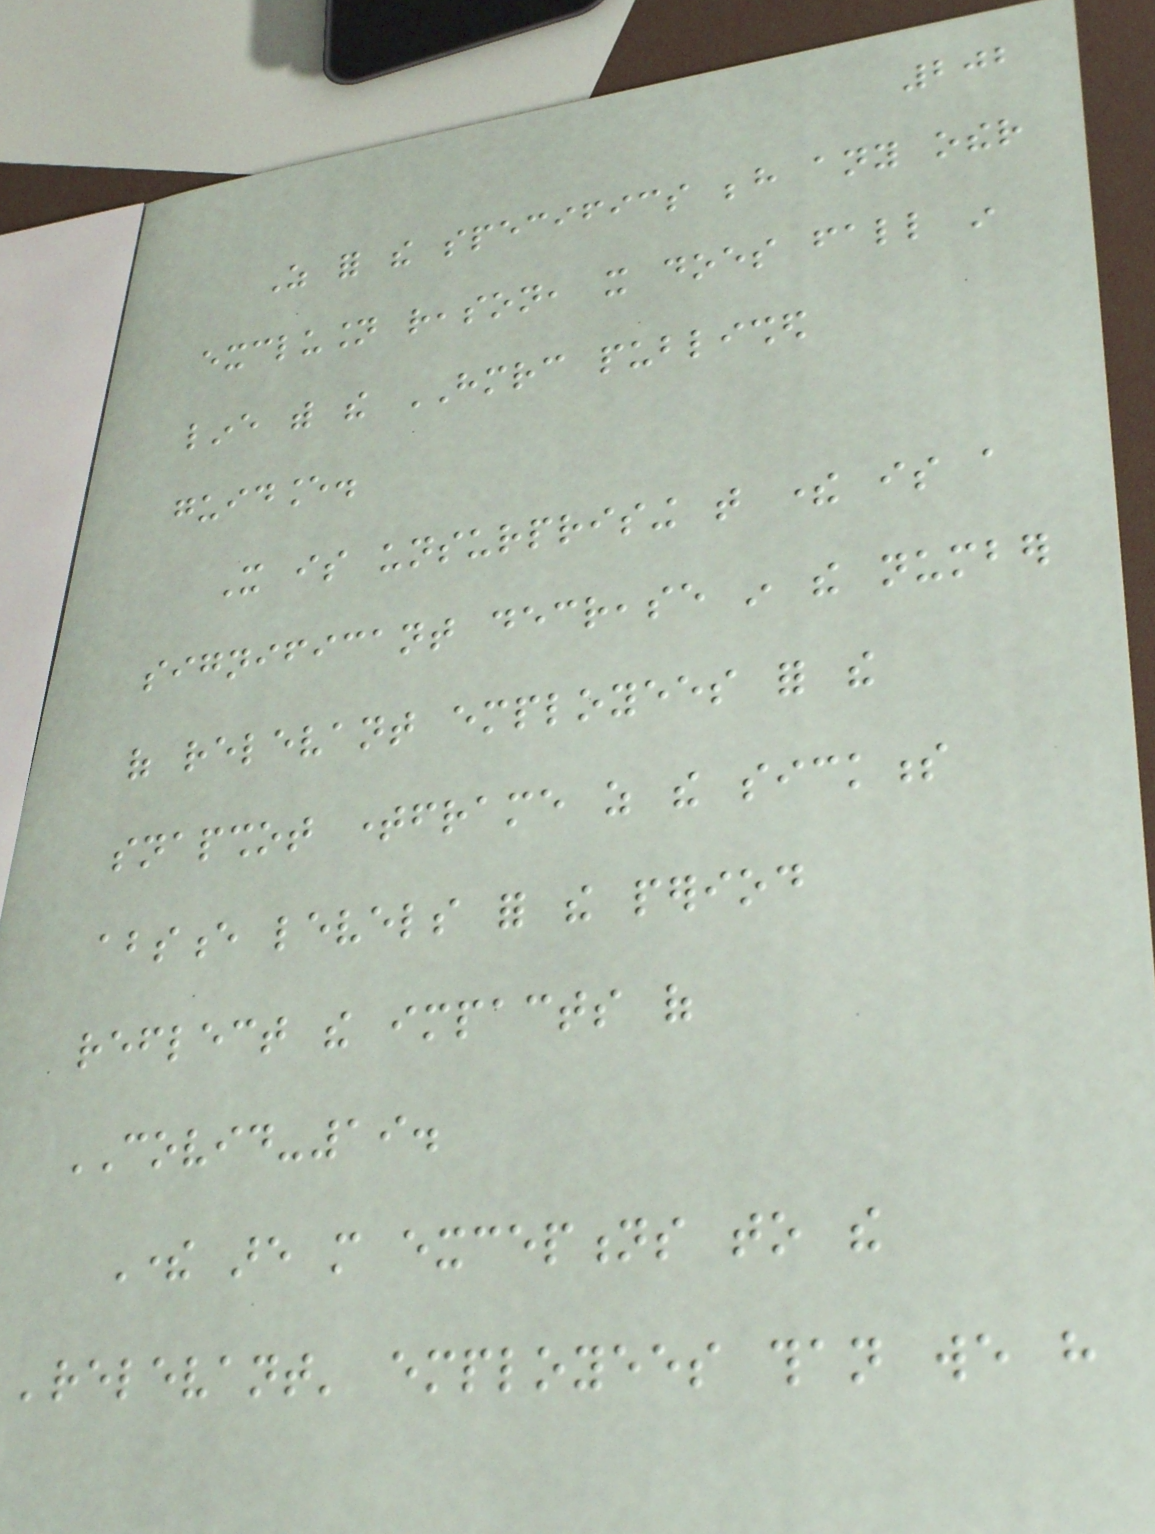202
As for the specifics behind any other
exclusion reason, it does fall in
line with the HMRC published
guidance.
It is unsurprising that there is a
significant decrease in the number
of relevant employees for the
snapshot timeframe as the sickness
absence levels for the period
reflect the impacts of
COVID-19.
There are more exceptions to the
'relevant' employees than we have
